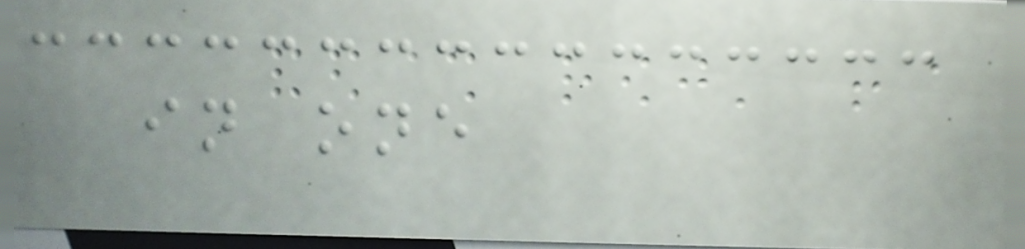in one
